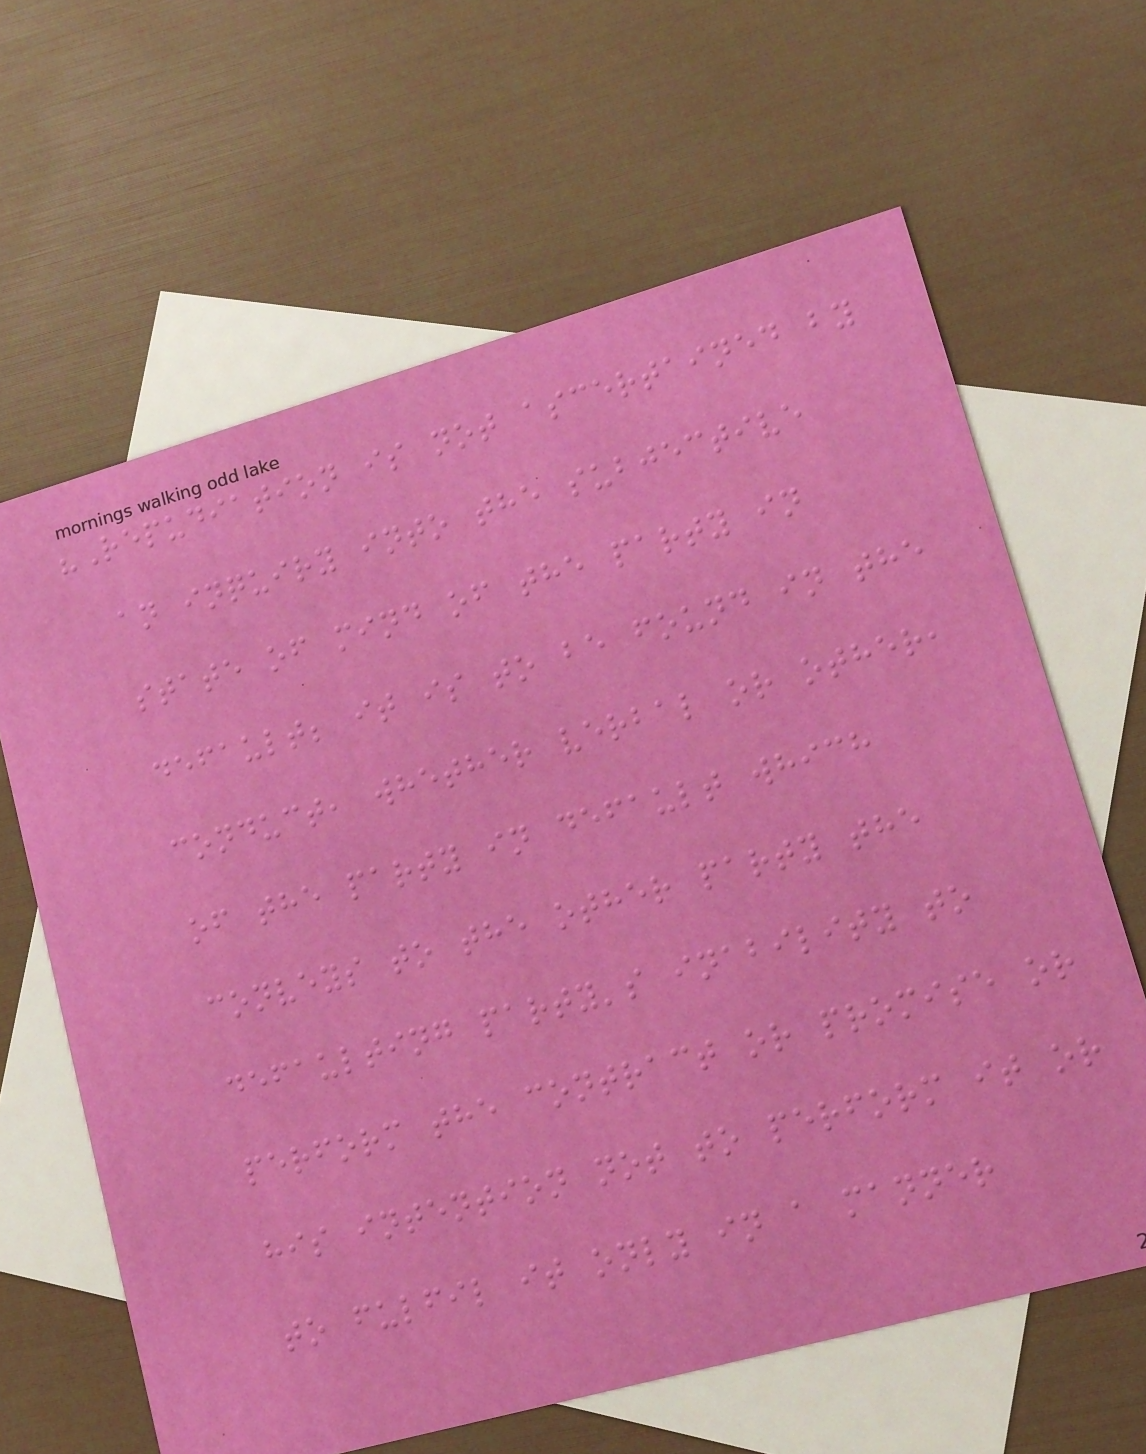"Repudiation is not ascertained by
an inquiry into the subjective
state of mind of the party in
default; it is to be found in the
conduct, whether verbal or other,
of the party in default which
conveys to the other party the
defaulting party's inability to
perform the contract or promise or
his intention not to perform it or
to fulfil it only in a manner
